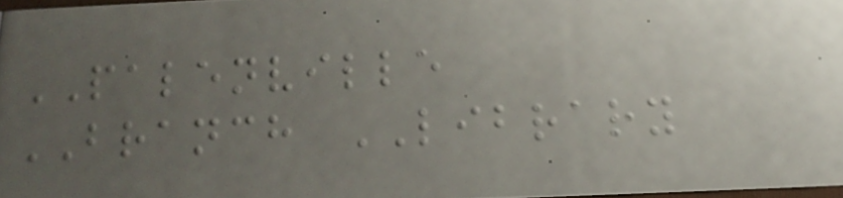PALENVILLE
BRANCH LIBRARY
